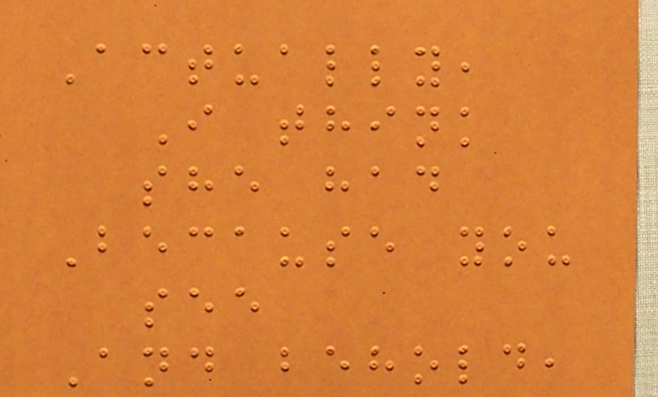Actually,
I think
she had
Because you
see
And behold,
